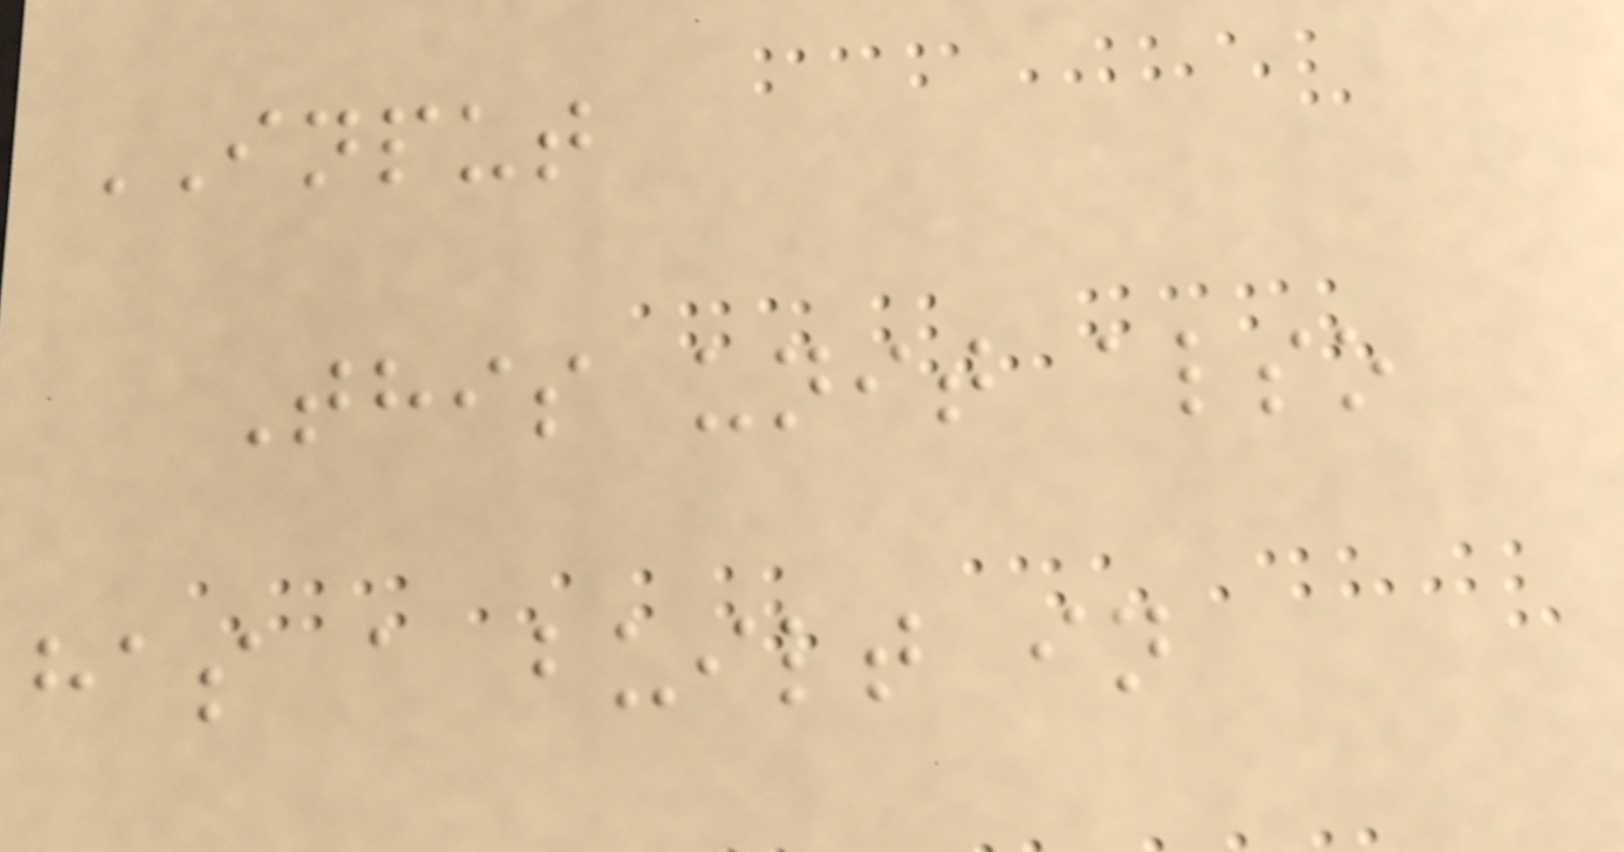INPUT
This unit also
has a built in
